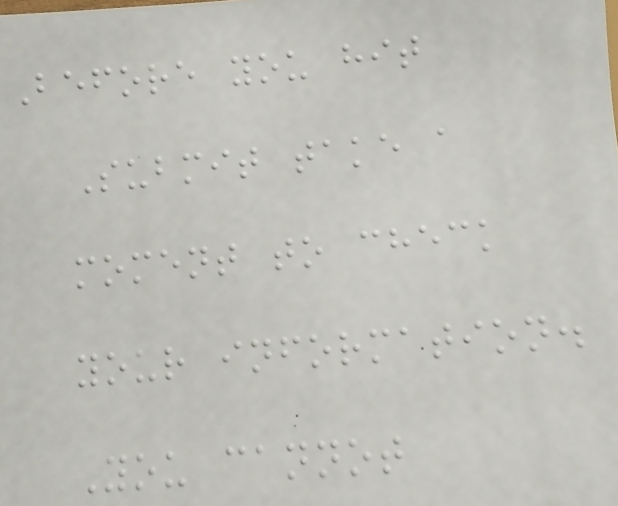Before you hit
Submit take a
moment to check
your information.
You cannot
